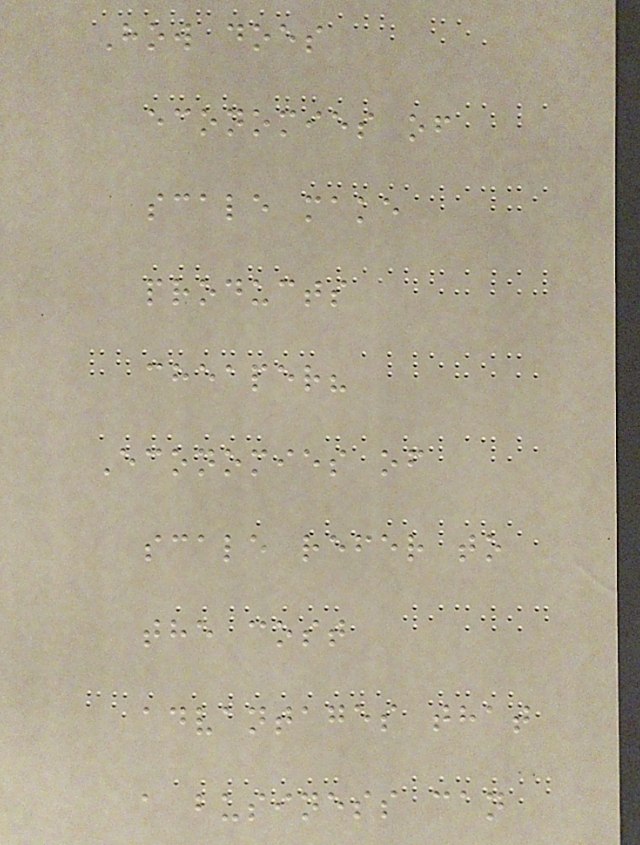How does
economies of
scale make
products
cheaper?
Economies of
scale refer to
the cost
advantages that
a business can
